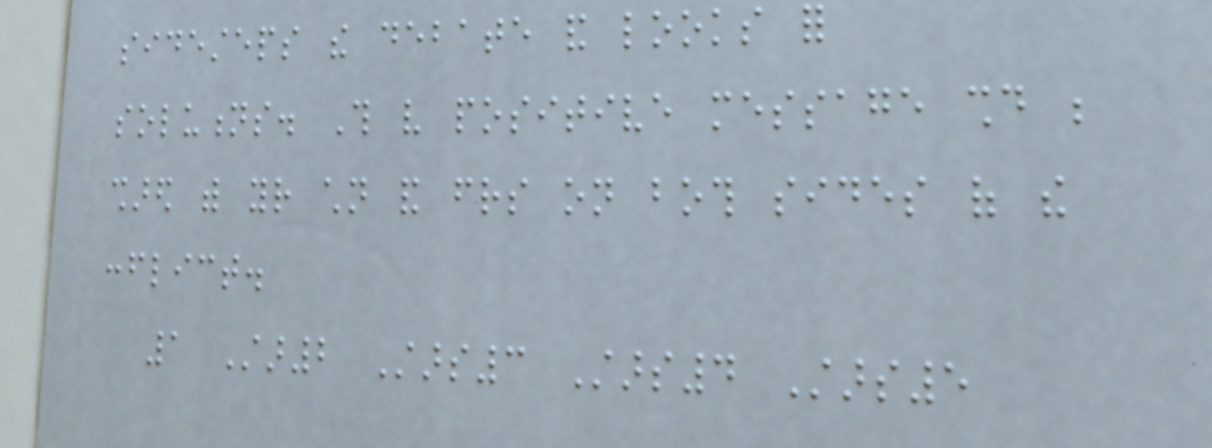sidesteps the debate and looks for
solutions. This very positive message should be
shared with your children and friends on both sides of the
conflict.
1 Star2 Stars3 Stars4 Stars5
